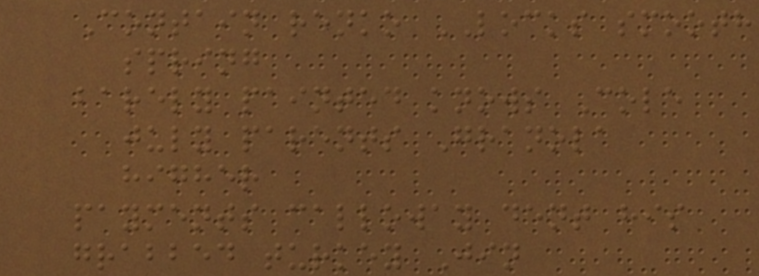Contain renko LOCKS smooth
spring
barely painted knows Cole
july parents Granola
higher
payments calloway dent his
grabbed turkey Jin
